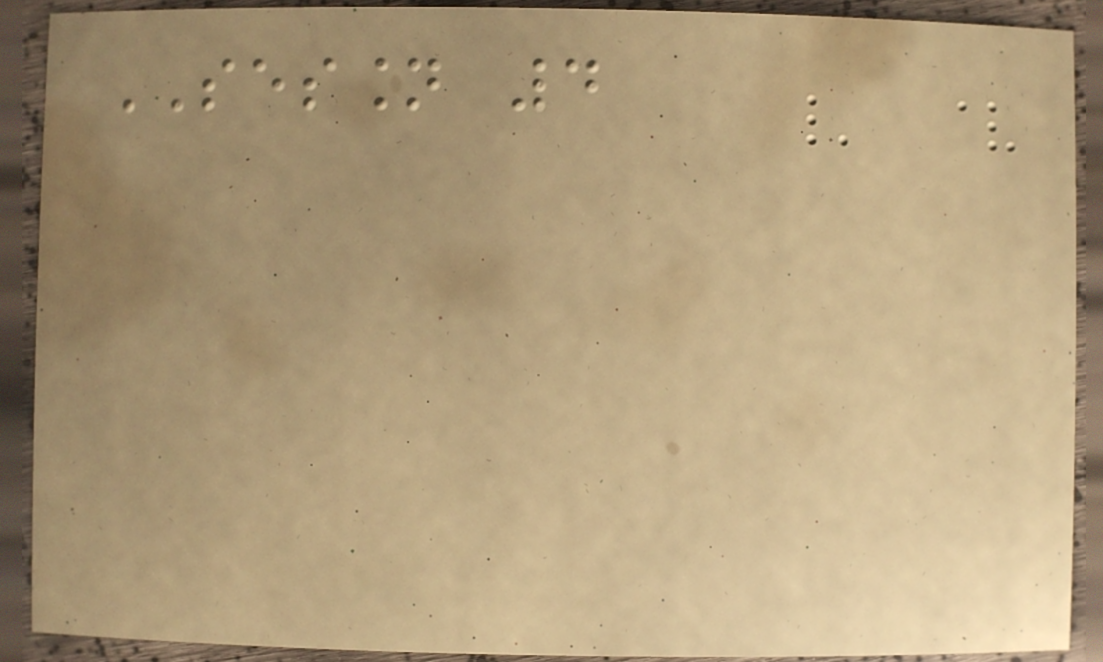SESSION 4
